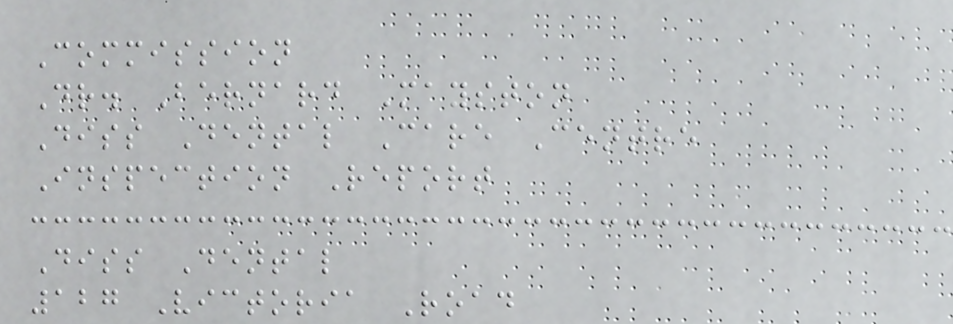Commission
Dr. Bernard Mayston
Diss Dental Care Centre
Inspection Report
Diss Dental
127 Victoria Road
